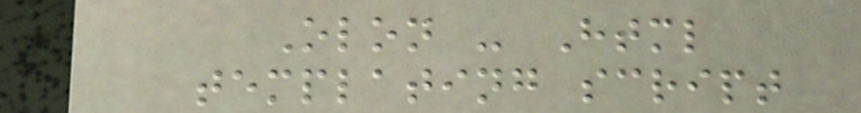Olon - Html
templating script
